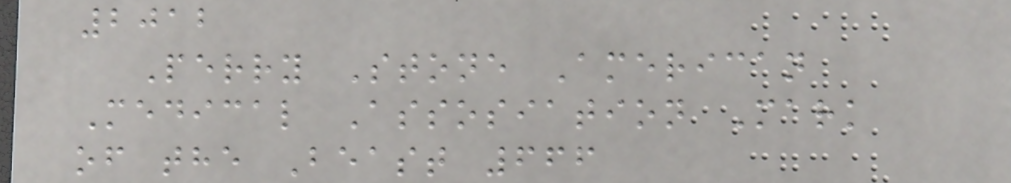2012
Perry Stone American
Medical Assosiation Mark
of the Beast 666
